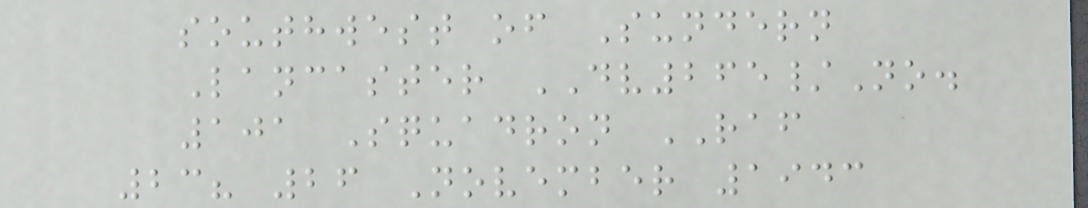southwest of Sundern
Lancaster DV265/No.
101 Squadron RAF
23? 26 November 1943
